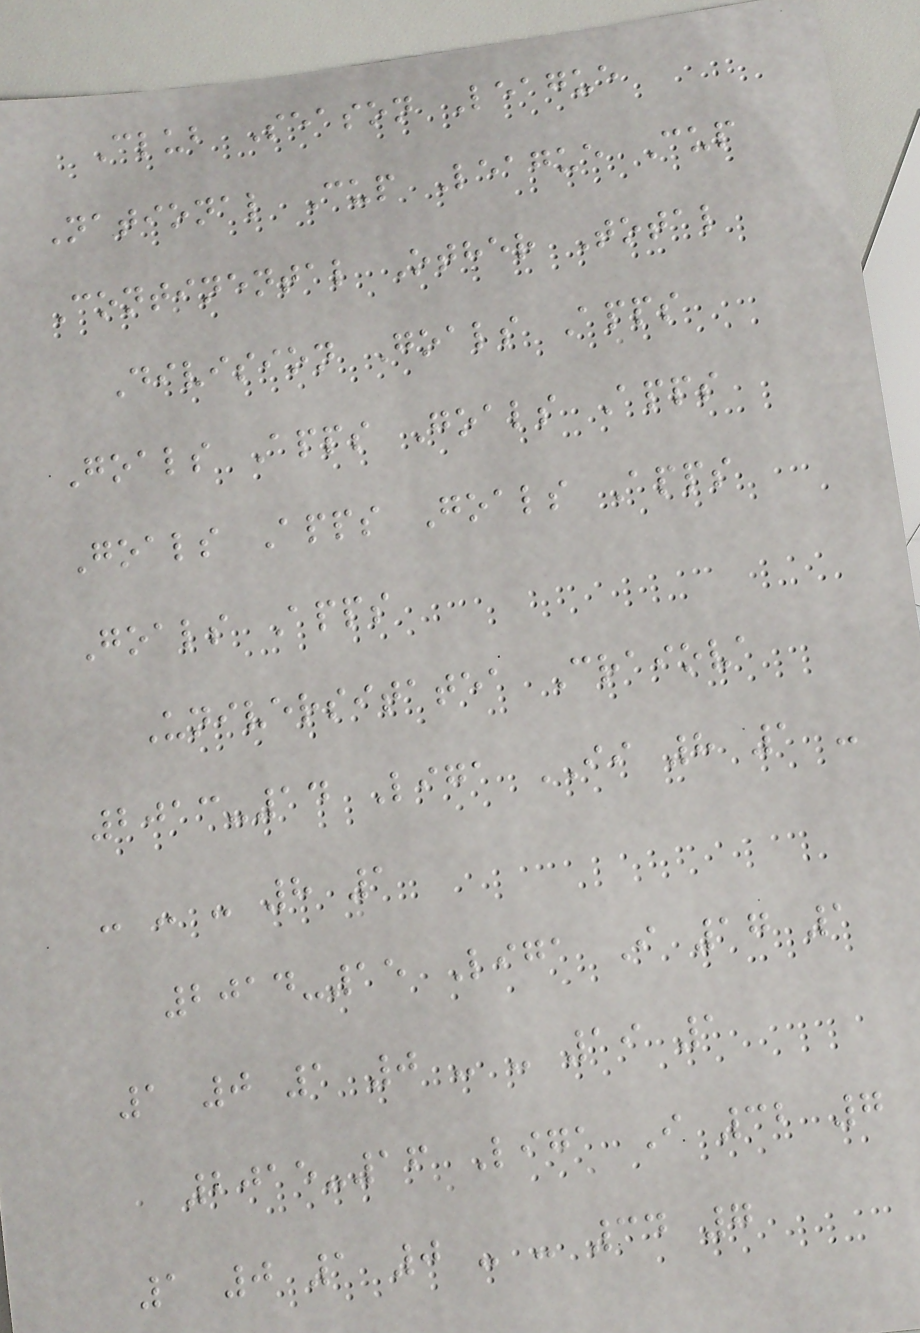Club Season League
National Cup League Cup
Continental Other Total
Division Goals Apps
Goals Apps Goals Apps
Goals Apps Goals Apps
Goals Apps
Universitatea Craiova
2013-14 Liga II 8 1 -
- - - 8 1
2014-15 Liga I 17 1
1 0 1 0 - - 19 1
2015-16 Liga I 32 7
1 0 1 0 - - 34 7
